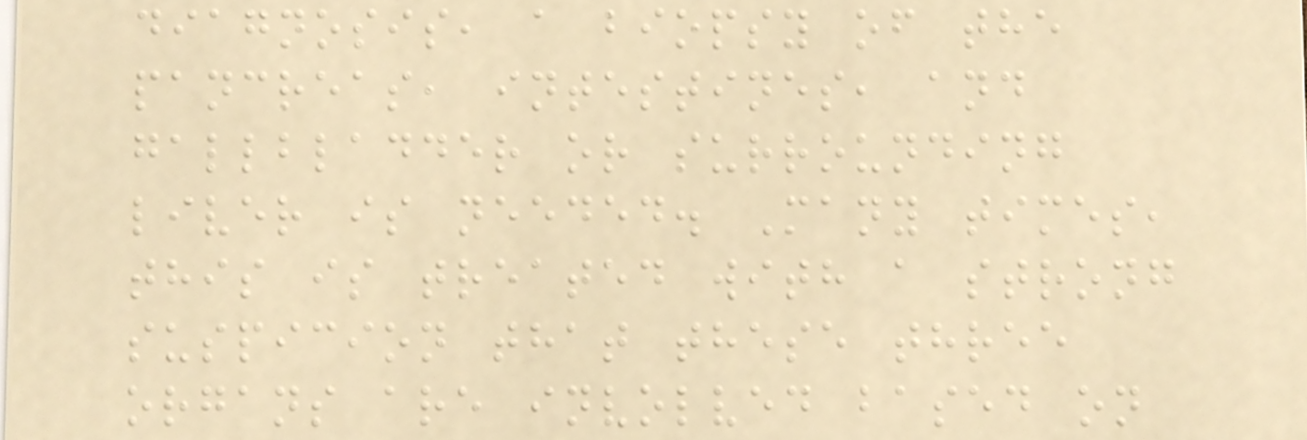diagnosis, a biopsy of the
pancreas, intestines, and
gallbladder or surrounding
liver is needed. Many times,
this is treated with a strong
suspicion that these three
organs are involved based on
